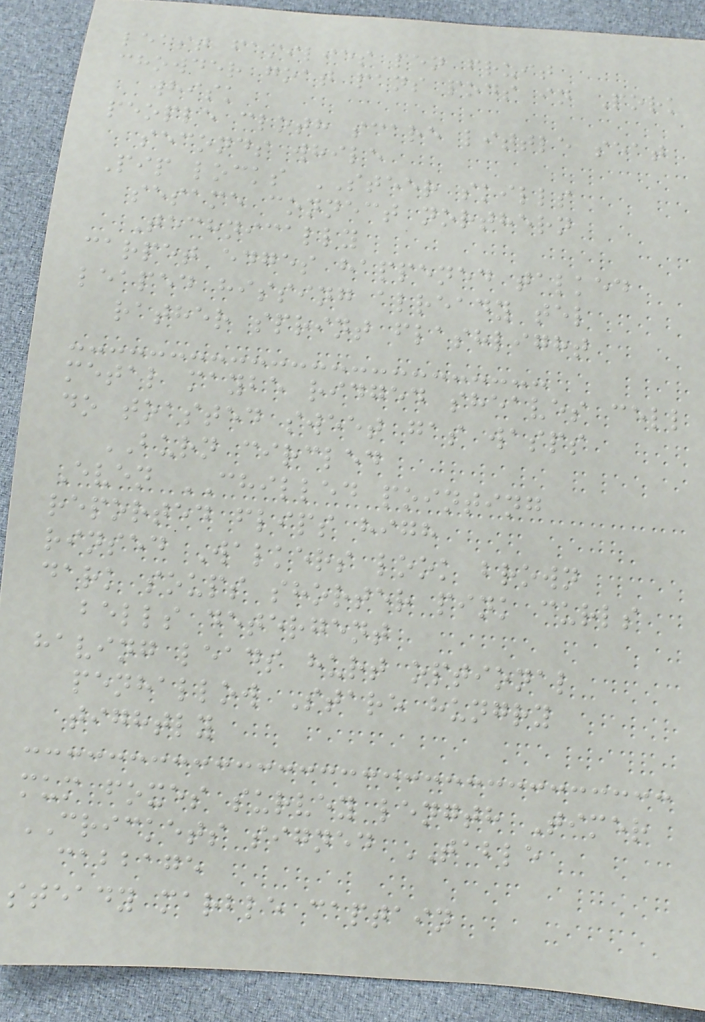least families pen fruit
chowder goat pans pods in Pork
whisk
people cloth scare little seat
seconds while
Pip locks STEER skills
sesame connect northern
Technically
carpet edges happened talked
leaped hissing already tel
rather sprint flashlight
metal maybe ridged sheaves cell
do toasted sweet gas wasps
BURN circled
Even CHILLED pointing
reported flips high
rinsed Walkers look brown
dark soups shorter pink curls
bells detergent
having leads hurt optional
penhallow Stare hungry
tightly
mum foxes survey length Timer
CRICKETS signed TABLE
cabbage
steady marble captain
